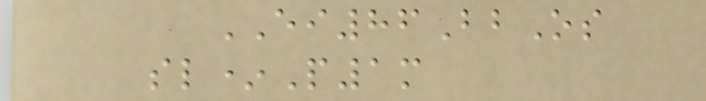EI86BbOs
sl*P1m
